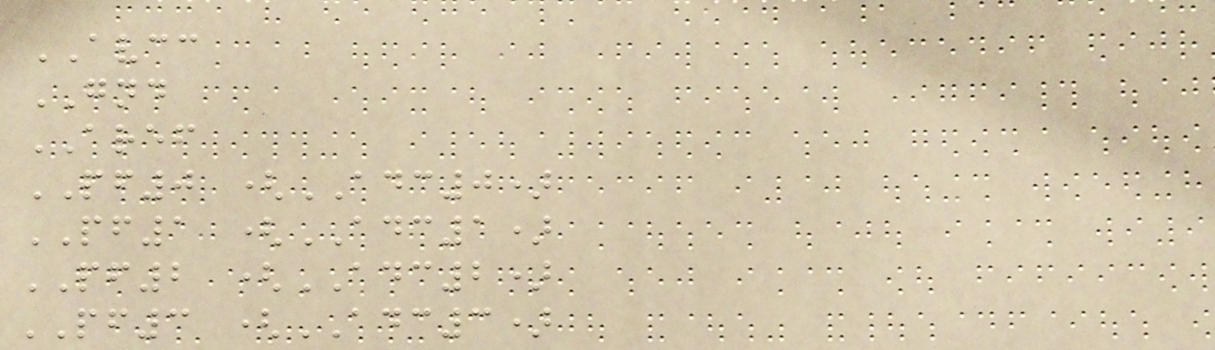AVCC
GND
AREF
PF0 (ADC0)
PF1 (ADC1)
PF2 (ADC2)
PF3 (ADC3)
